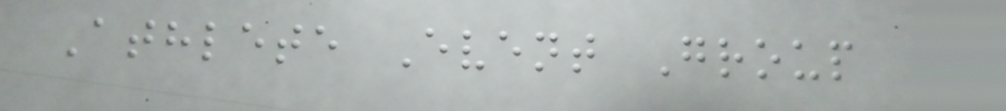Athlete Event Group
